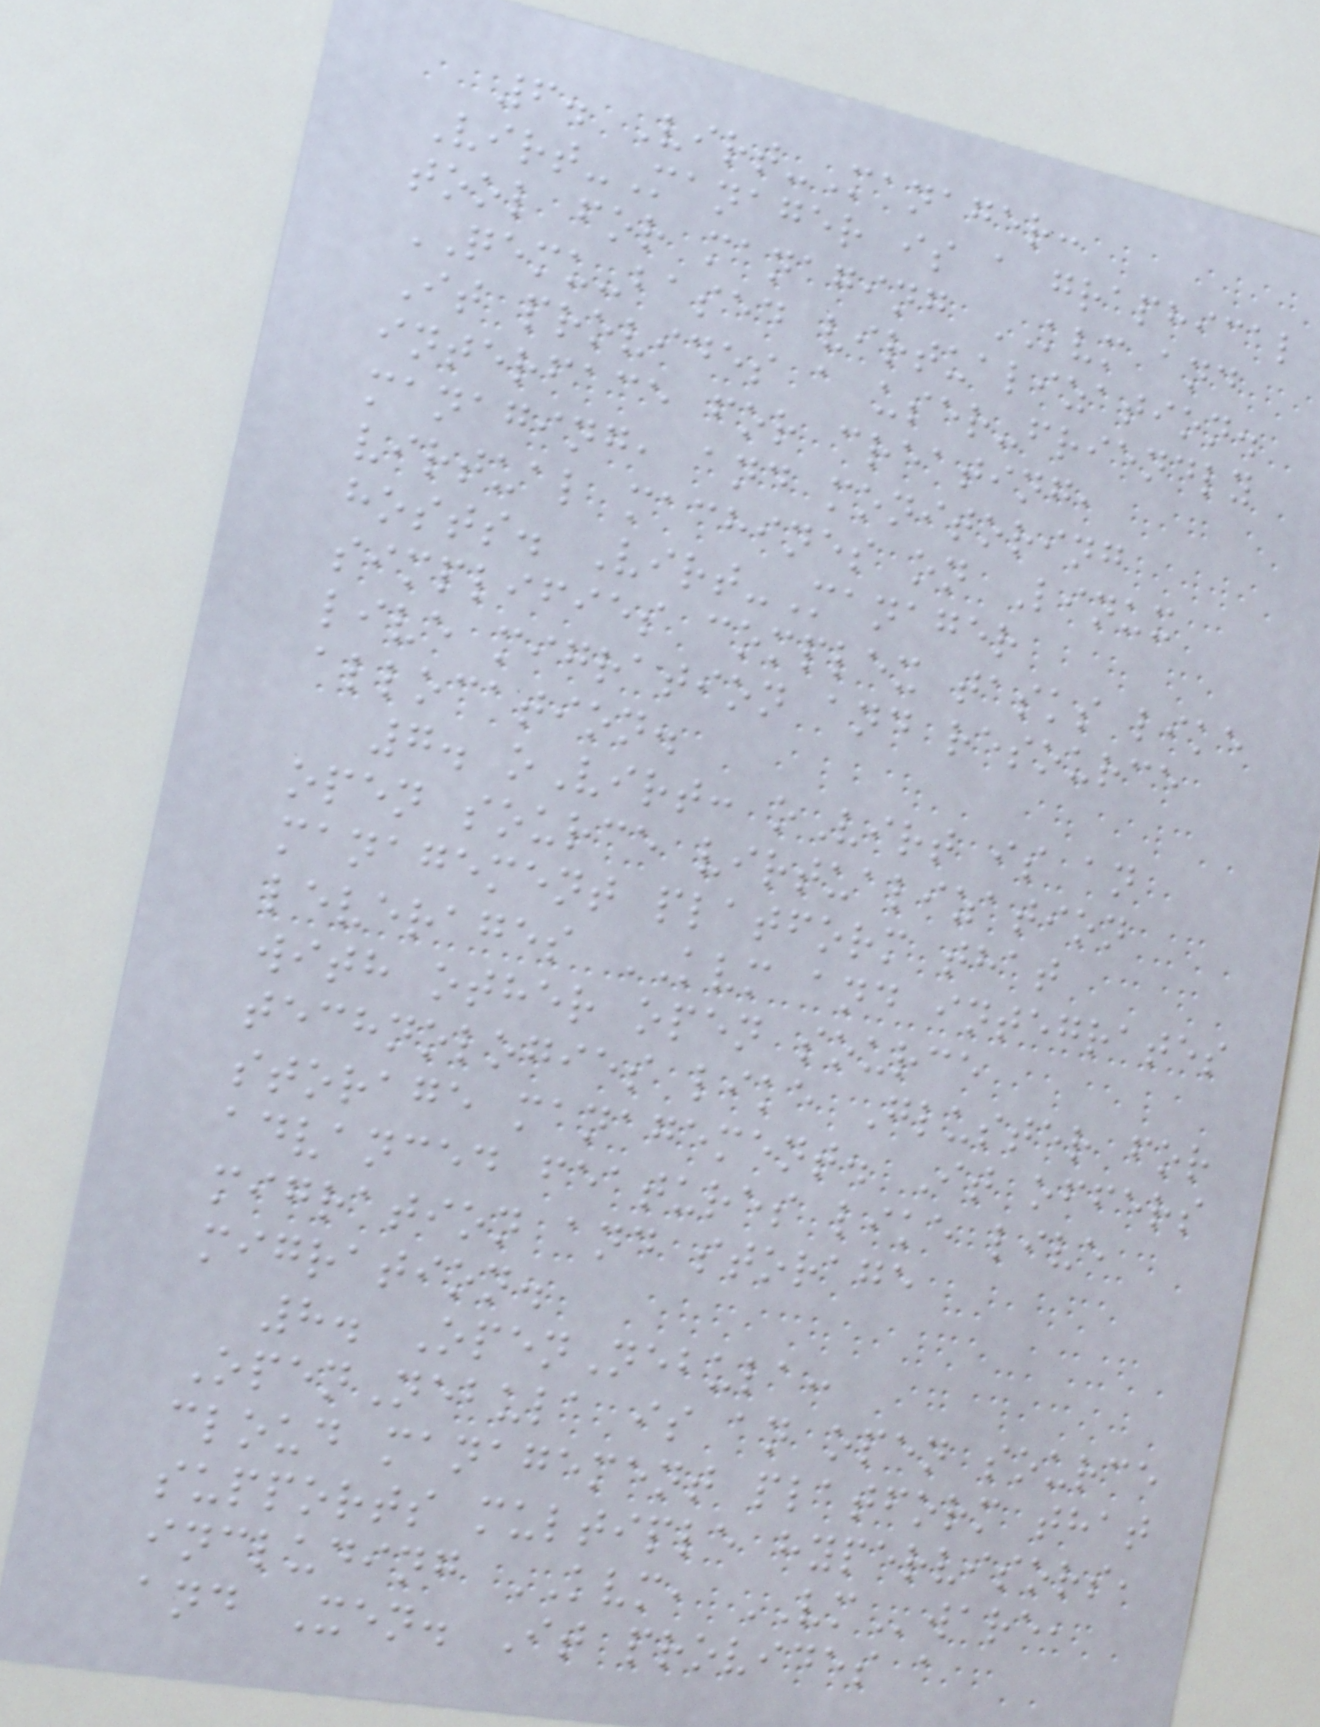6. Virt-Manager:
Virt-Manager is a graphical
tool for managing KVM and
QEMU-based virtualization.
It provides a user-friendly
interface for creating,
managing, and monitoring
virtual machines on Linux
hosts. Virt-Manager
simplifies complex tasks like
live migration and resource
allocation.
7. oVirt: oVirt is an
open source virtualization
management platform that
leverages KVM and integrates
with other open source
technologies like Gluster for
storage management. It offers
advanced features like live
migration and storage
migration.
8. OpenNebula:
OpenNebula is an open source
cloud management platform that
supports multiple hypervisors,
including KVM, VMware,
and Xen. It provides a
